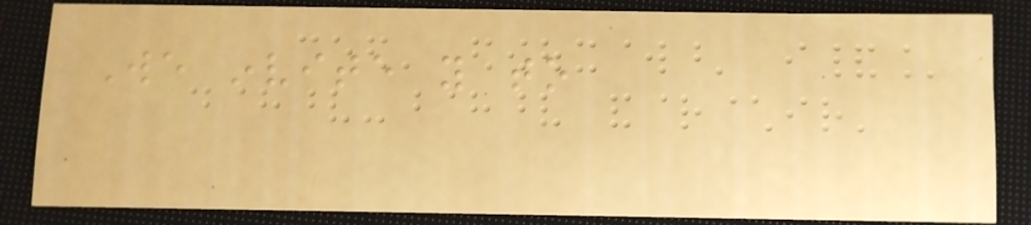We invite you to
